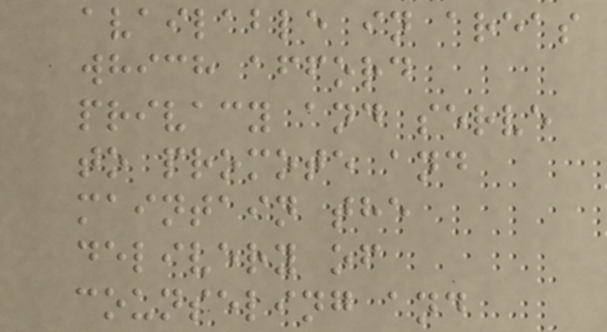available in areas
which afford
privacy and serve
to promote and
maintain the
delivery of
counseling and
